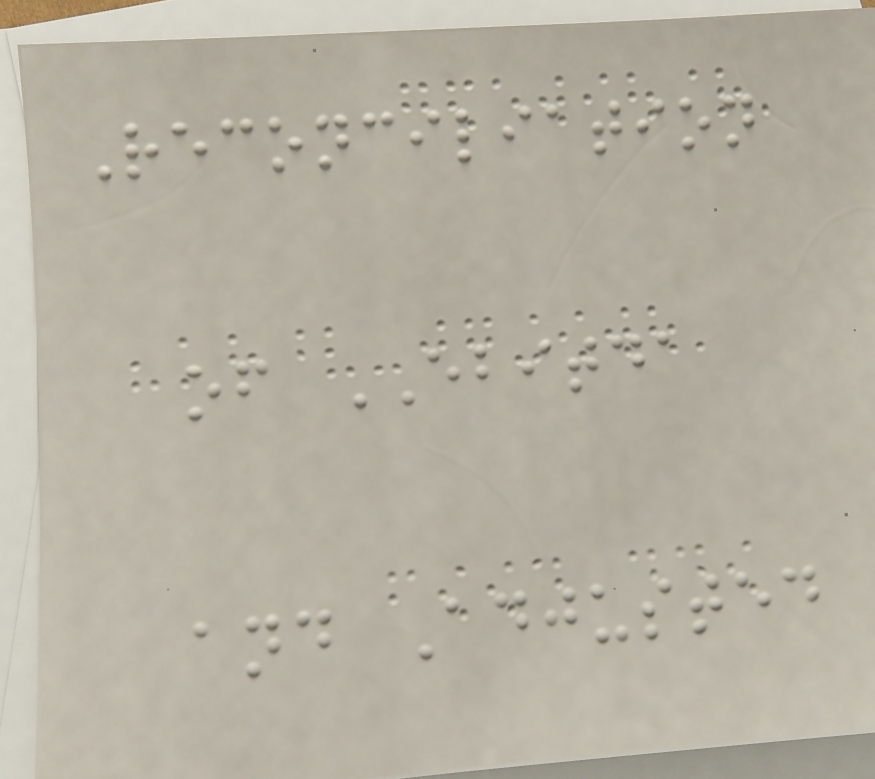Reconciliation
of EBITDA
and Adjusted
